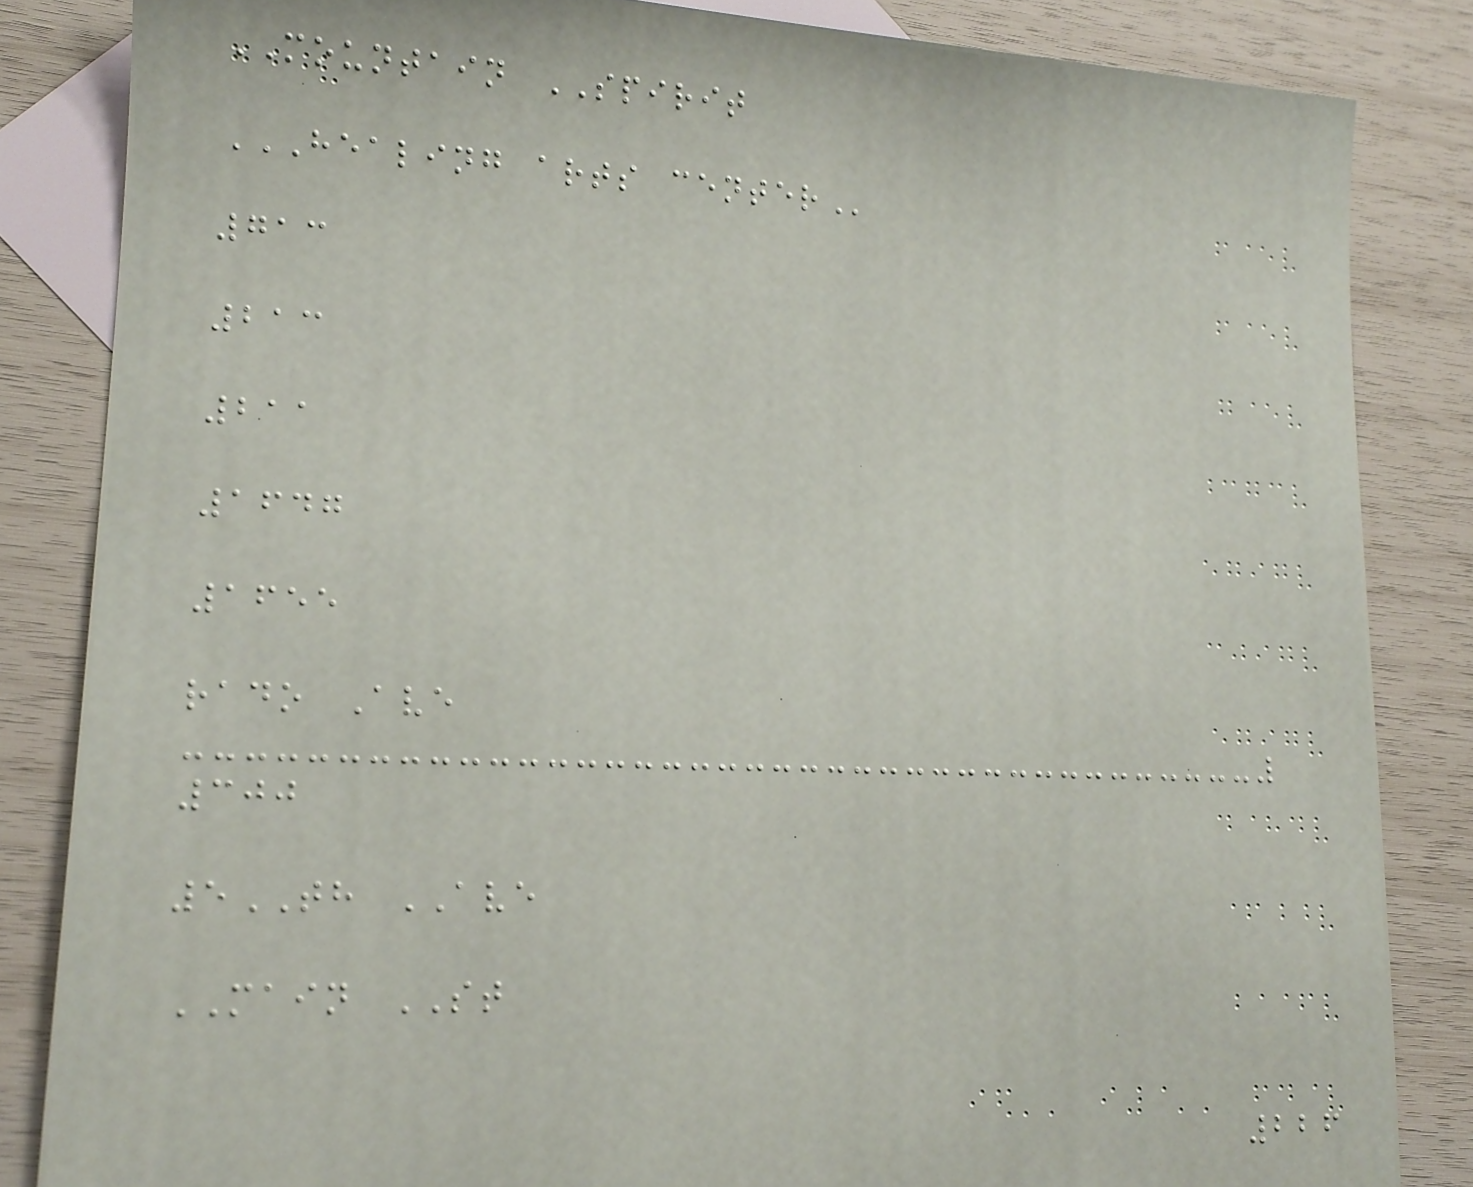MOUNTAIN SPIRIT
HEALING ARTS CENTER
713
213
211
1647
1655
rado Ave
300
5TH AVE
MAIN ST
226
